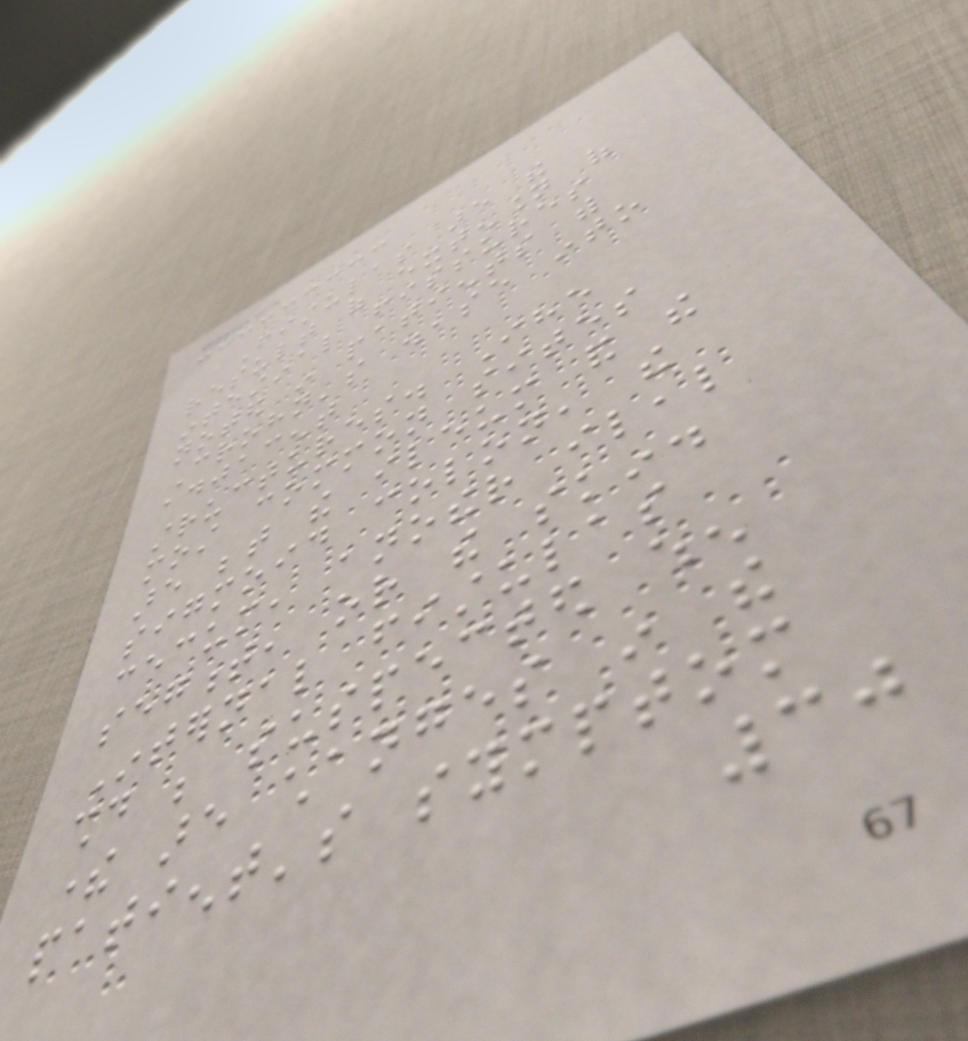Fistulas are the
result of extension of
intestinal fissures
noted in patients with
Crohn's disease into
adjacent
structures. Ihe
most common sites
are between the ileum and the
sigmoid colon, the
cecum, another ileal
segment, or the skin.
Internal fistulas
should be suspected when
there are changes in the
patient's symptom
30
